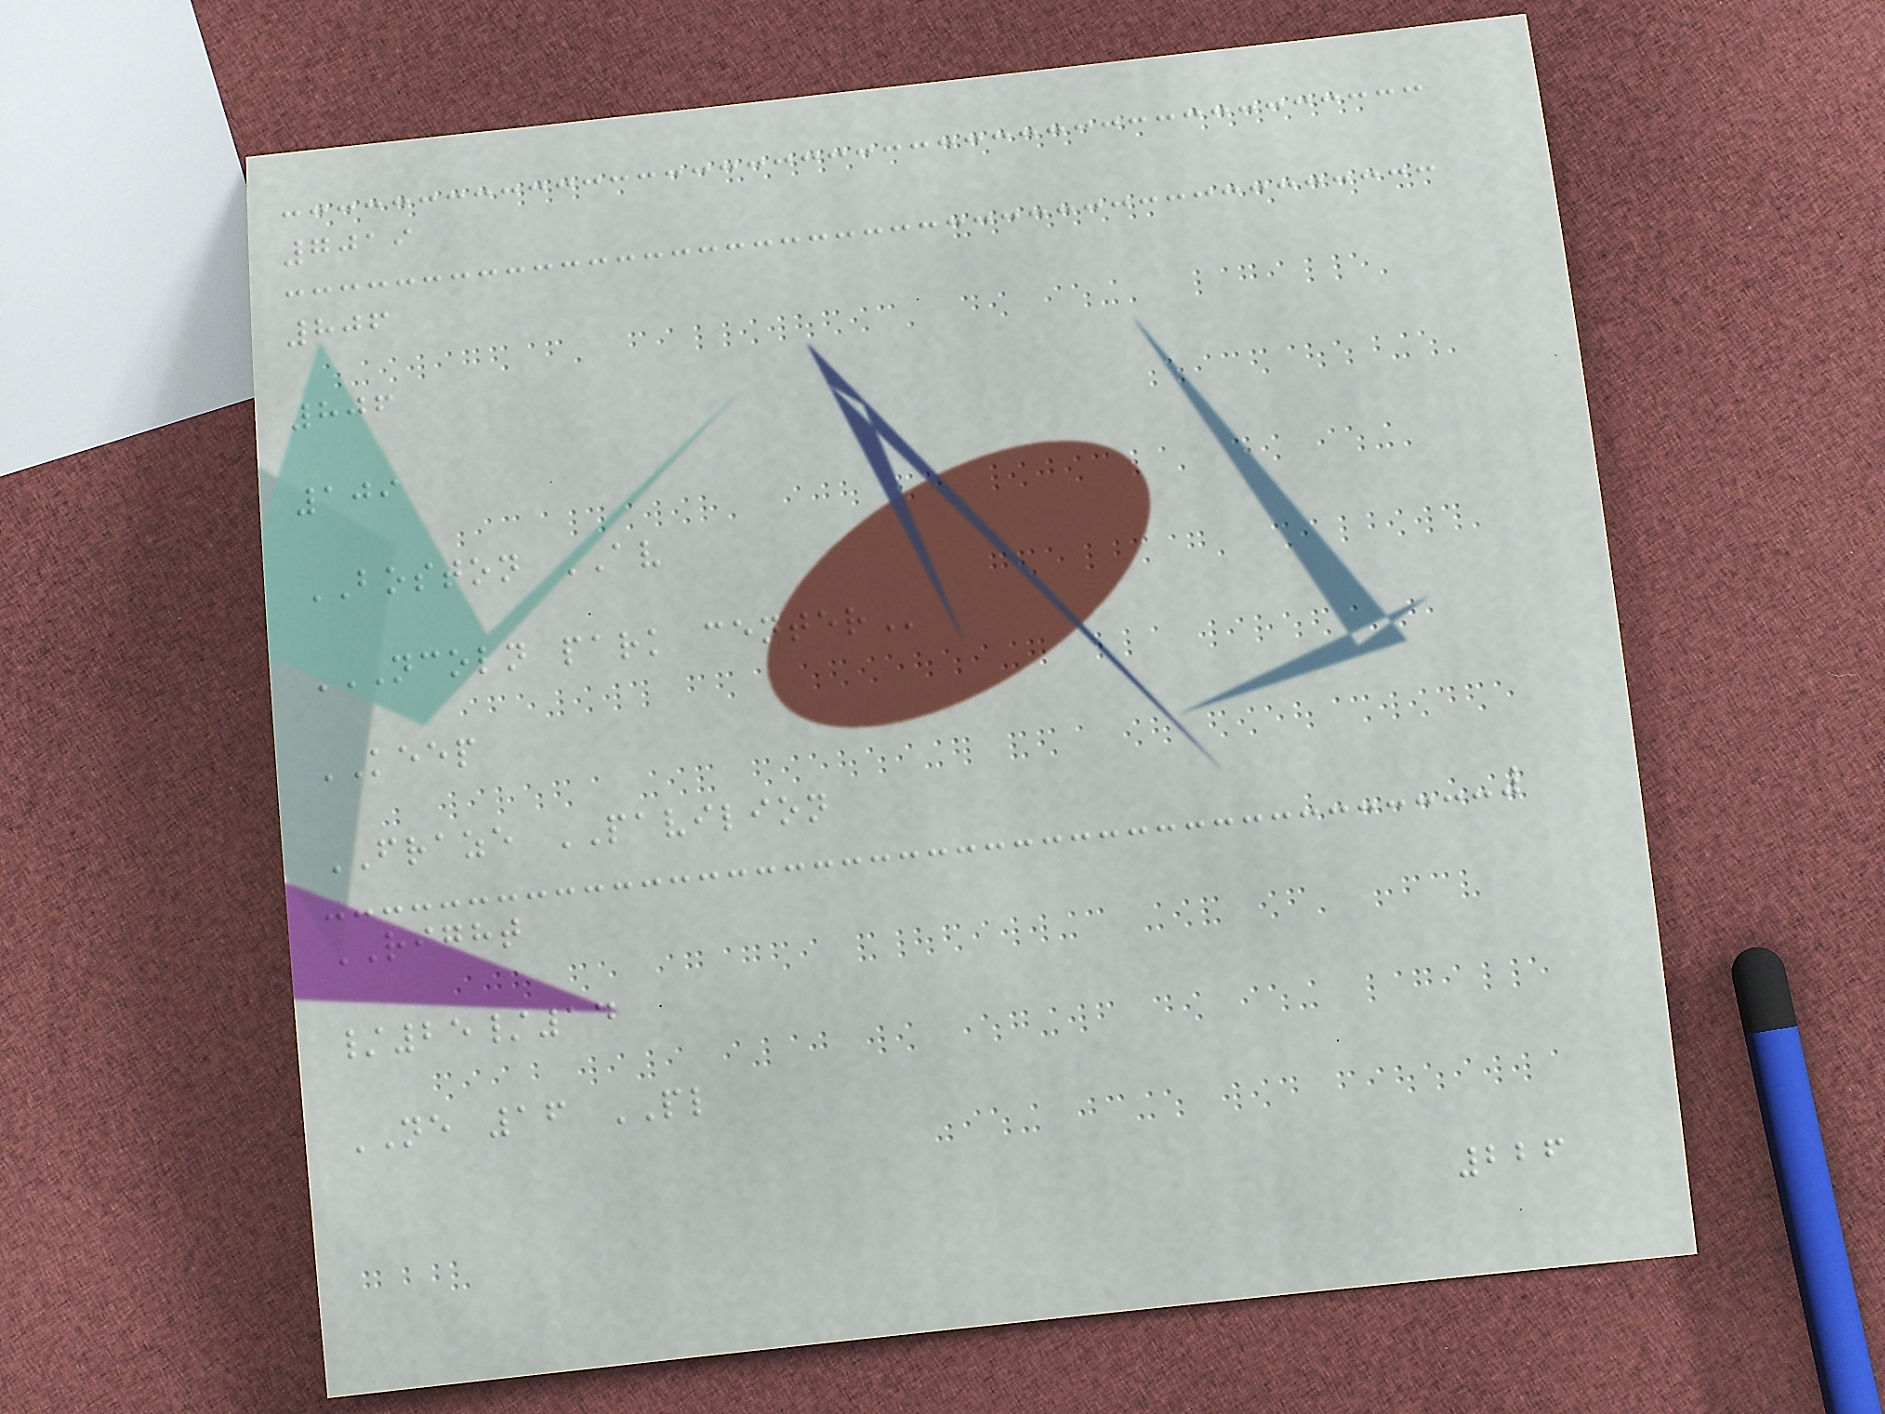7019
806
806
109
BOSTON AV
NCOLN PARK CENTER
KEEP
FRAZE PAVILION
RIGHT
/25/14
NE 16 PL
226
